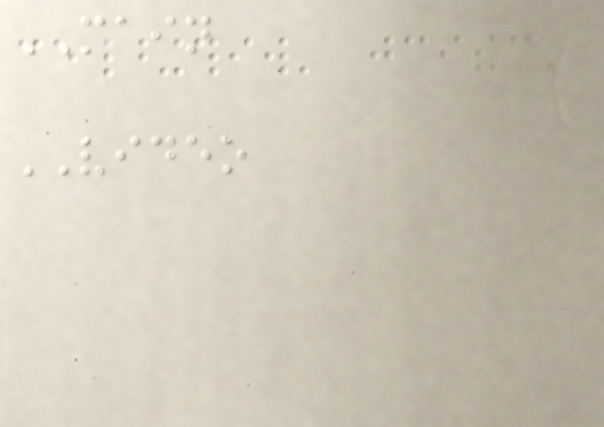MAIN
VIDEO
